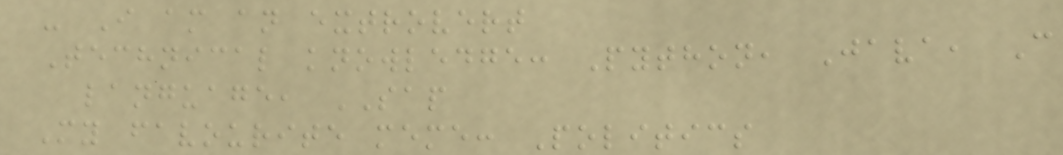- I am an extrovert
Technical knowledge: Python, Java, C
language, SAP
My favourite meme: Politics
